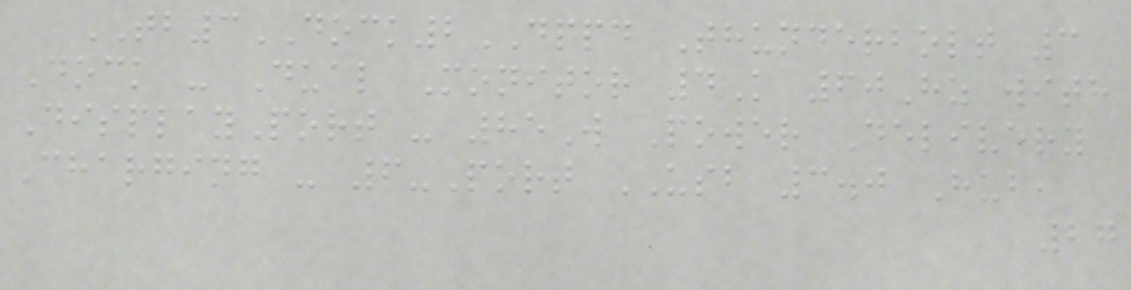TB3DOCK2DPPD Thunderbolt 3
Dock - Dual Monitor 4K 60Hz with
DisplayPort - 85W Power Delivery
Charging - 6-Port USB 3.0 Hub,
27
